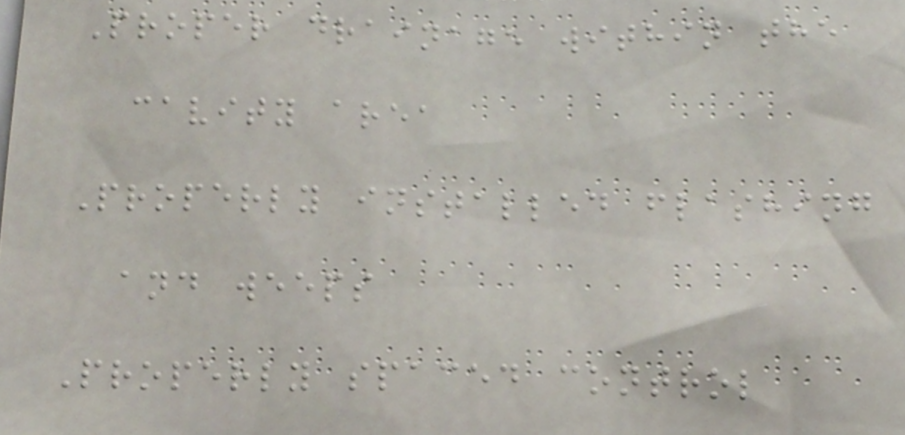Proper drainage within the
cavity area
Properly installed flashing
and weeps
Properly spaced control
